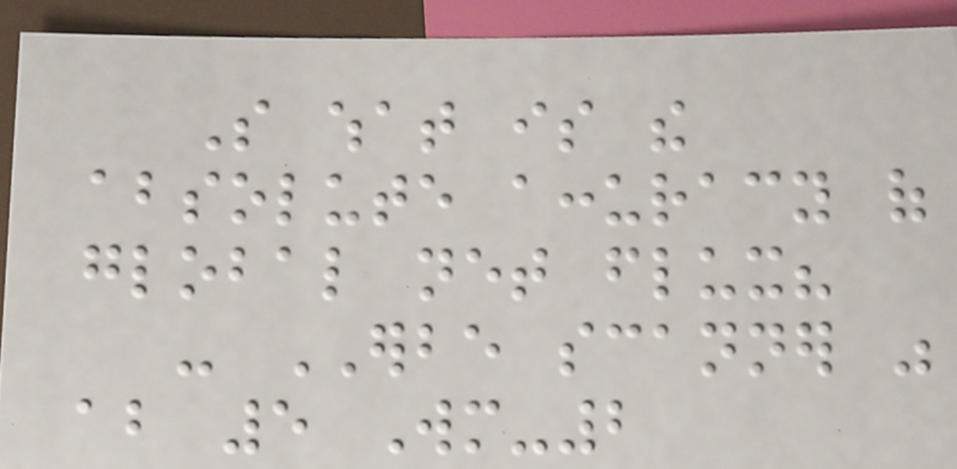So what is the
absolute accuracy of
global net flux?
- ERBE scanner was
about 5 Wm-2
